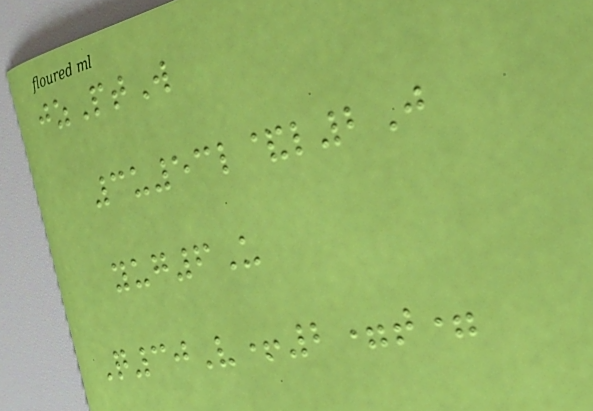jzPtW
3u53l&l2J
yug6U
Q30V+2=t=
